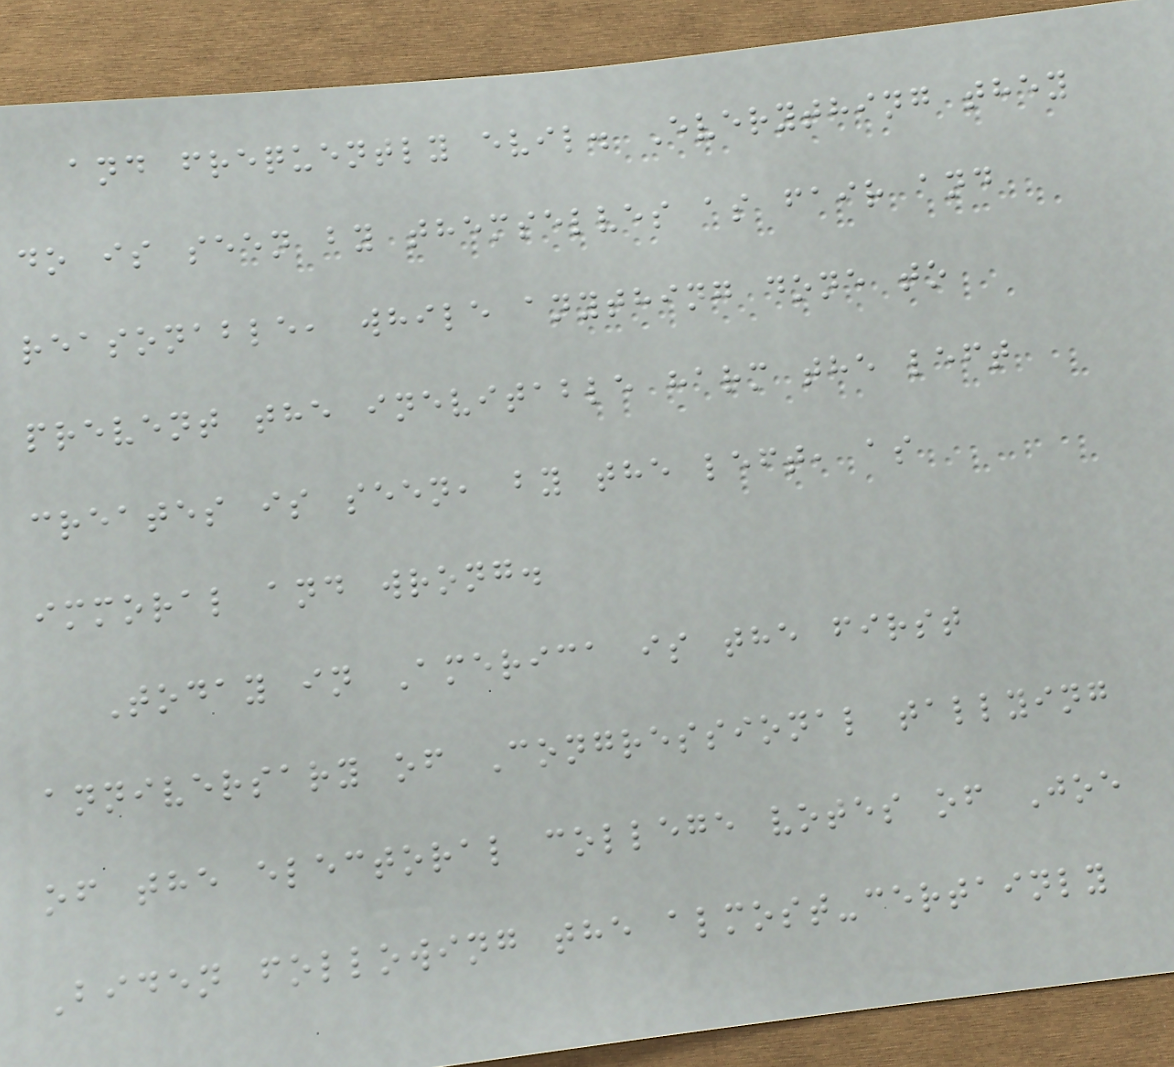and frequently evil. Everything they
do is seen by themselves as fair and
reasonable, while anything done to
prevent the inevitable harm the left
creates is seen, by the left, as
immoral and wrong.
Today in America is the first
anniversary of Congressional tallying
of the electoral college votes of Joe
Biden following the almost-certainly
